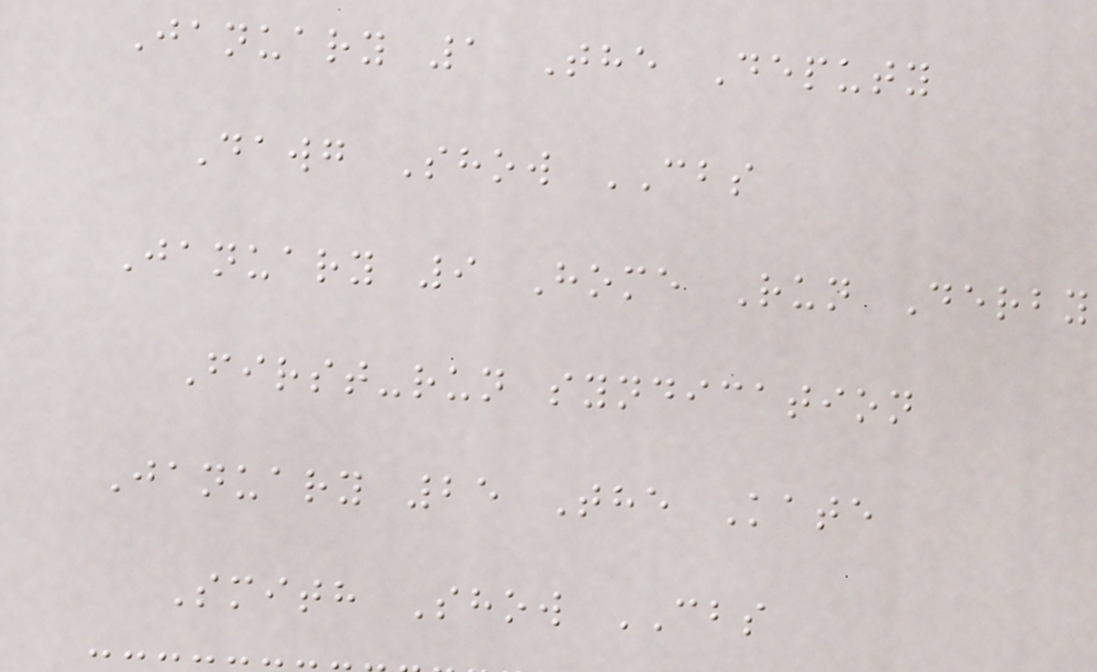January 1 The Deputy
Dawg Show CBS
January 9 Home Run Derby
First-run syndication
January 25 The Kate
Smith Show CBS
